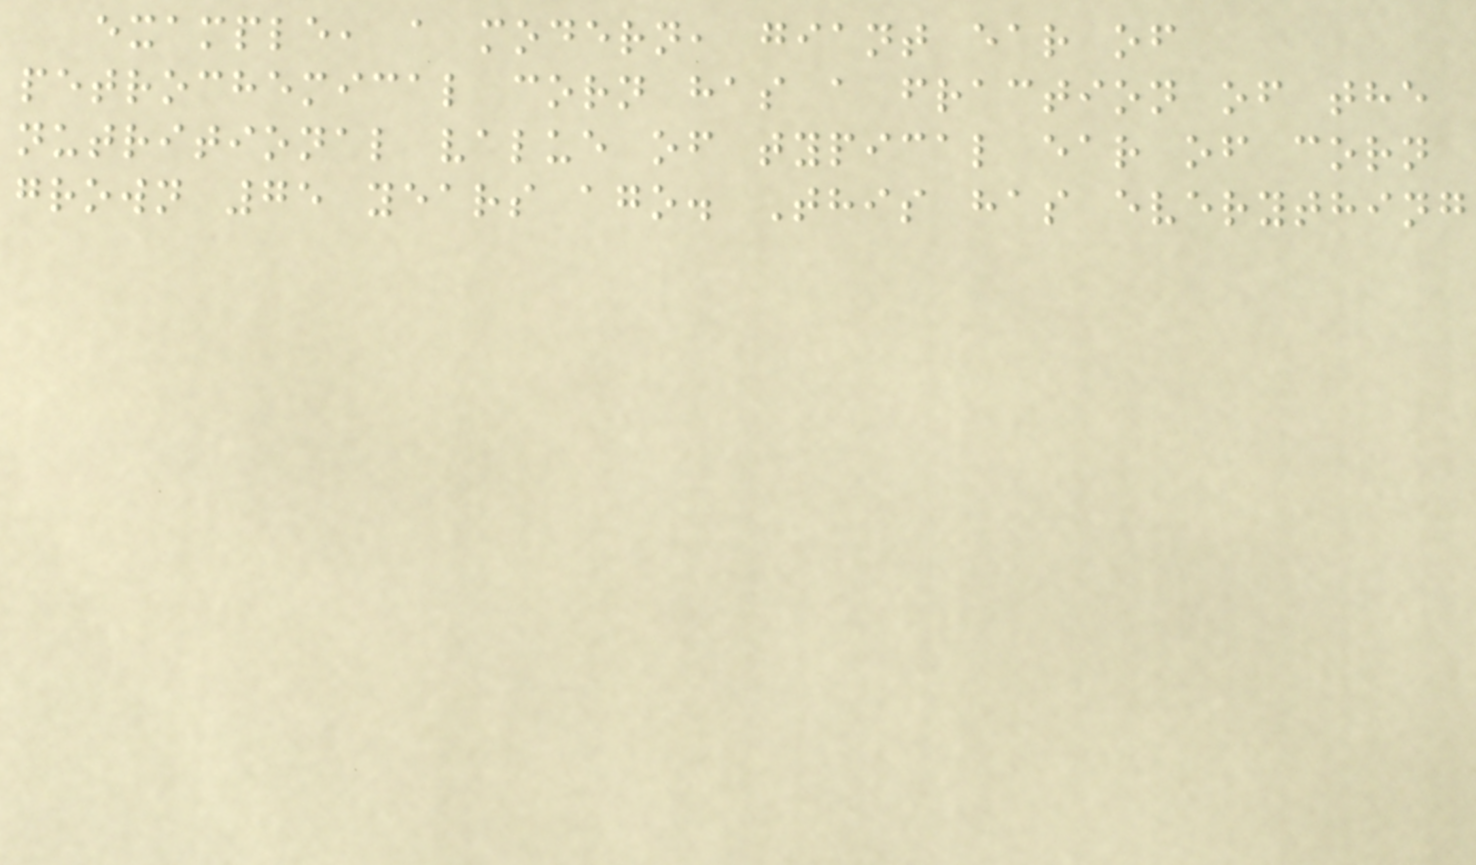example, a modern, giant ear of
petrochemical corn has a fraction of the
nutritional value of typical ear of corn
grown 75 years ago. This has everything
